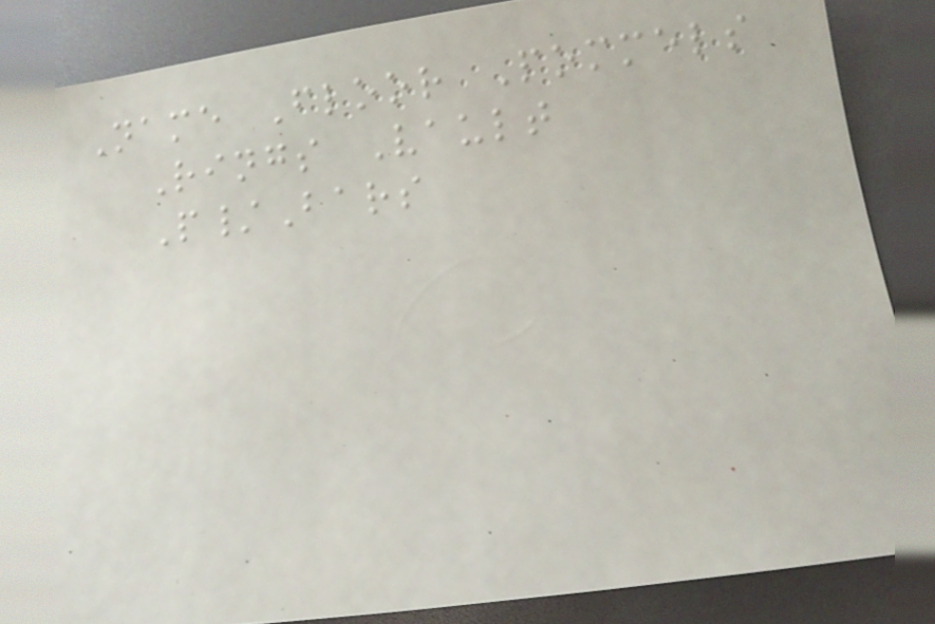Name Floor Pommels
Rings Vault
P/Bars
